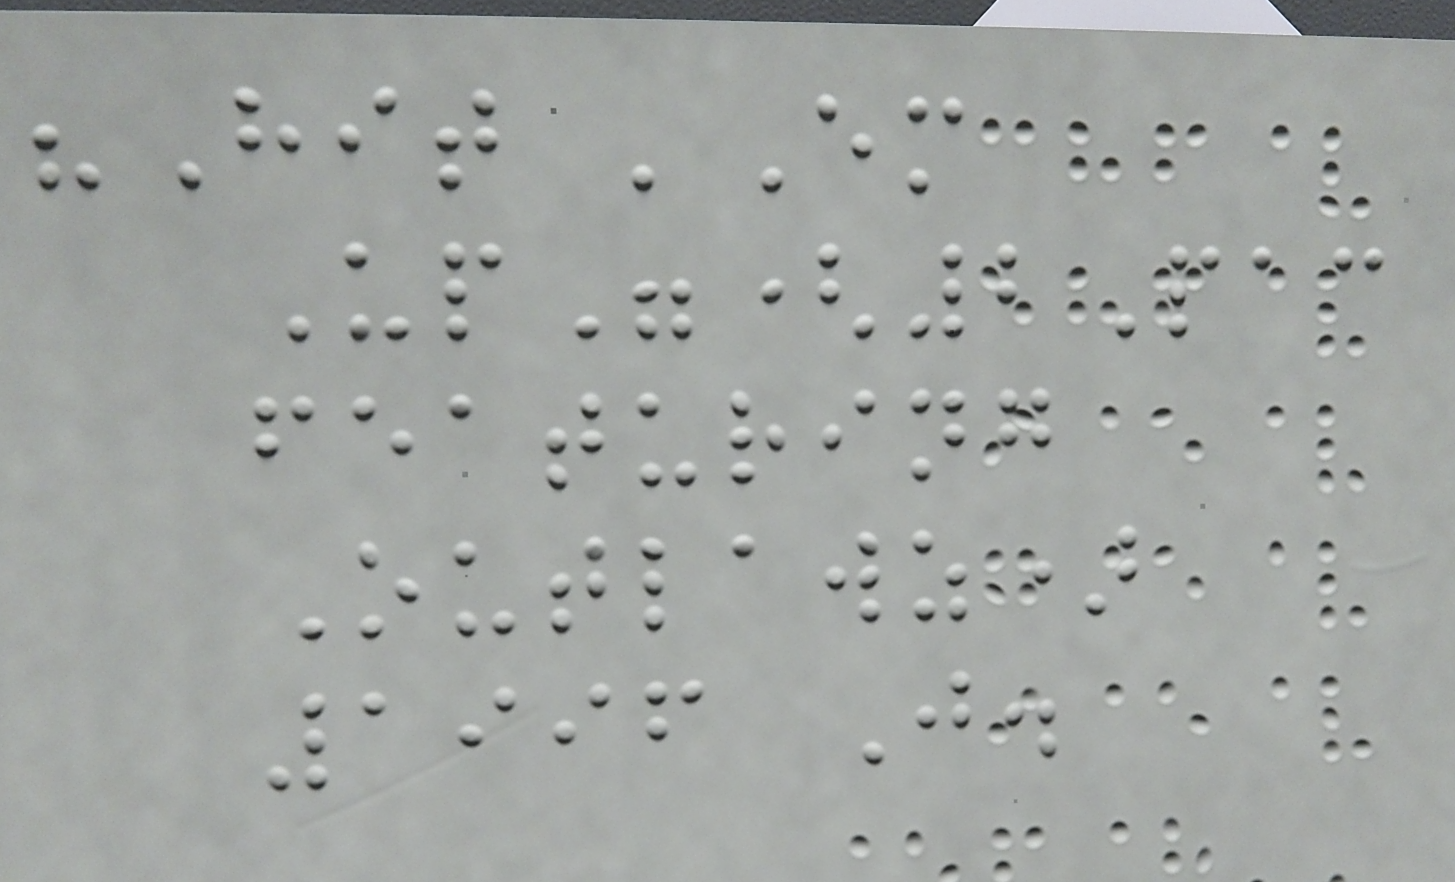"Hit 'Em
Up"(2Pac
featuring
Outlawz)
1996 J.
